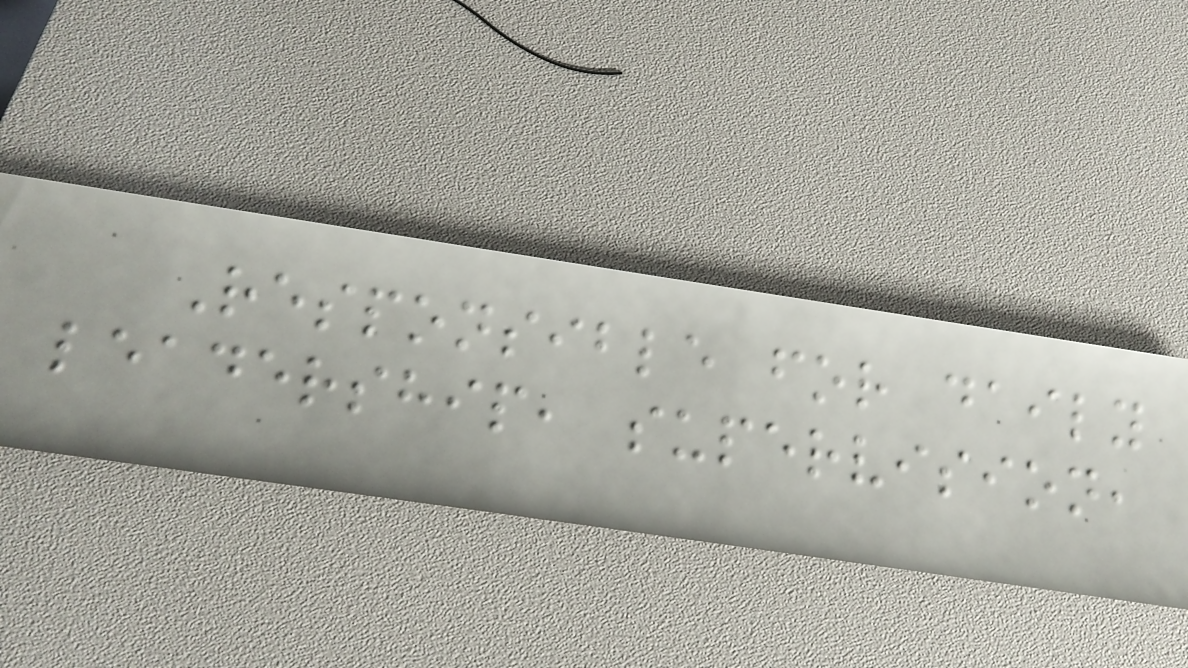Responsible for daily
leadership, supervision,
